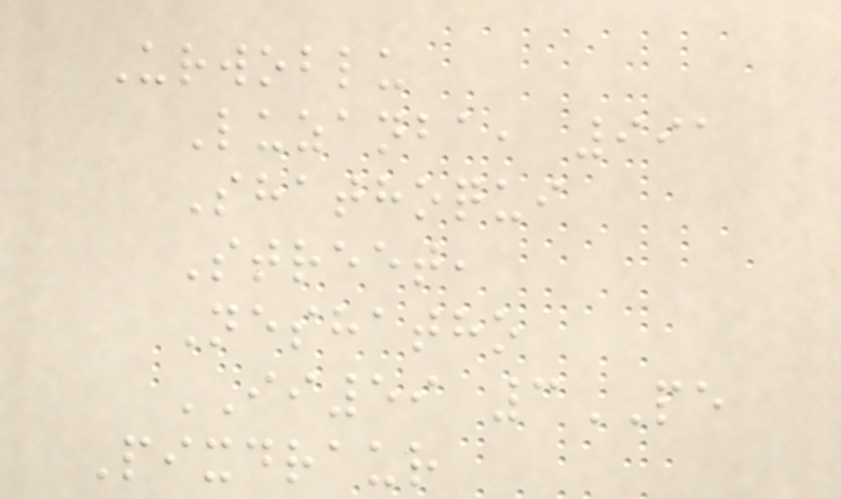Urwoblu
Luzanba, 991
Shathoqui
Street,
Neshatho
II59 3PE
Pixdraur
